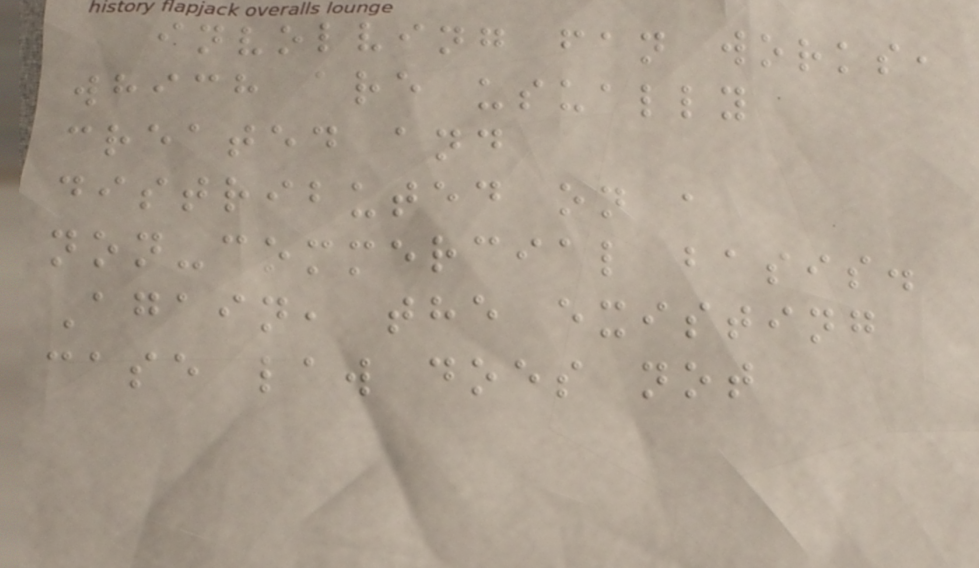involving fan works,
which are usually
created and
distributed on a
non-commercial basis.
Again, the existing
case law does not
